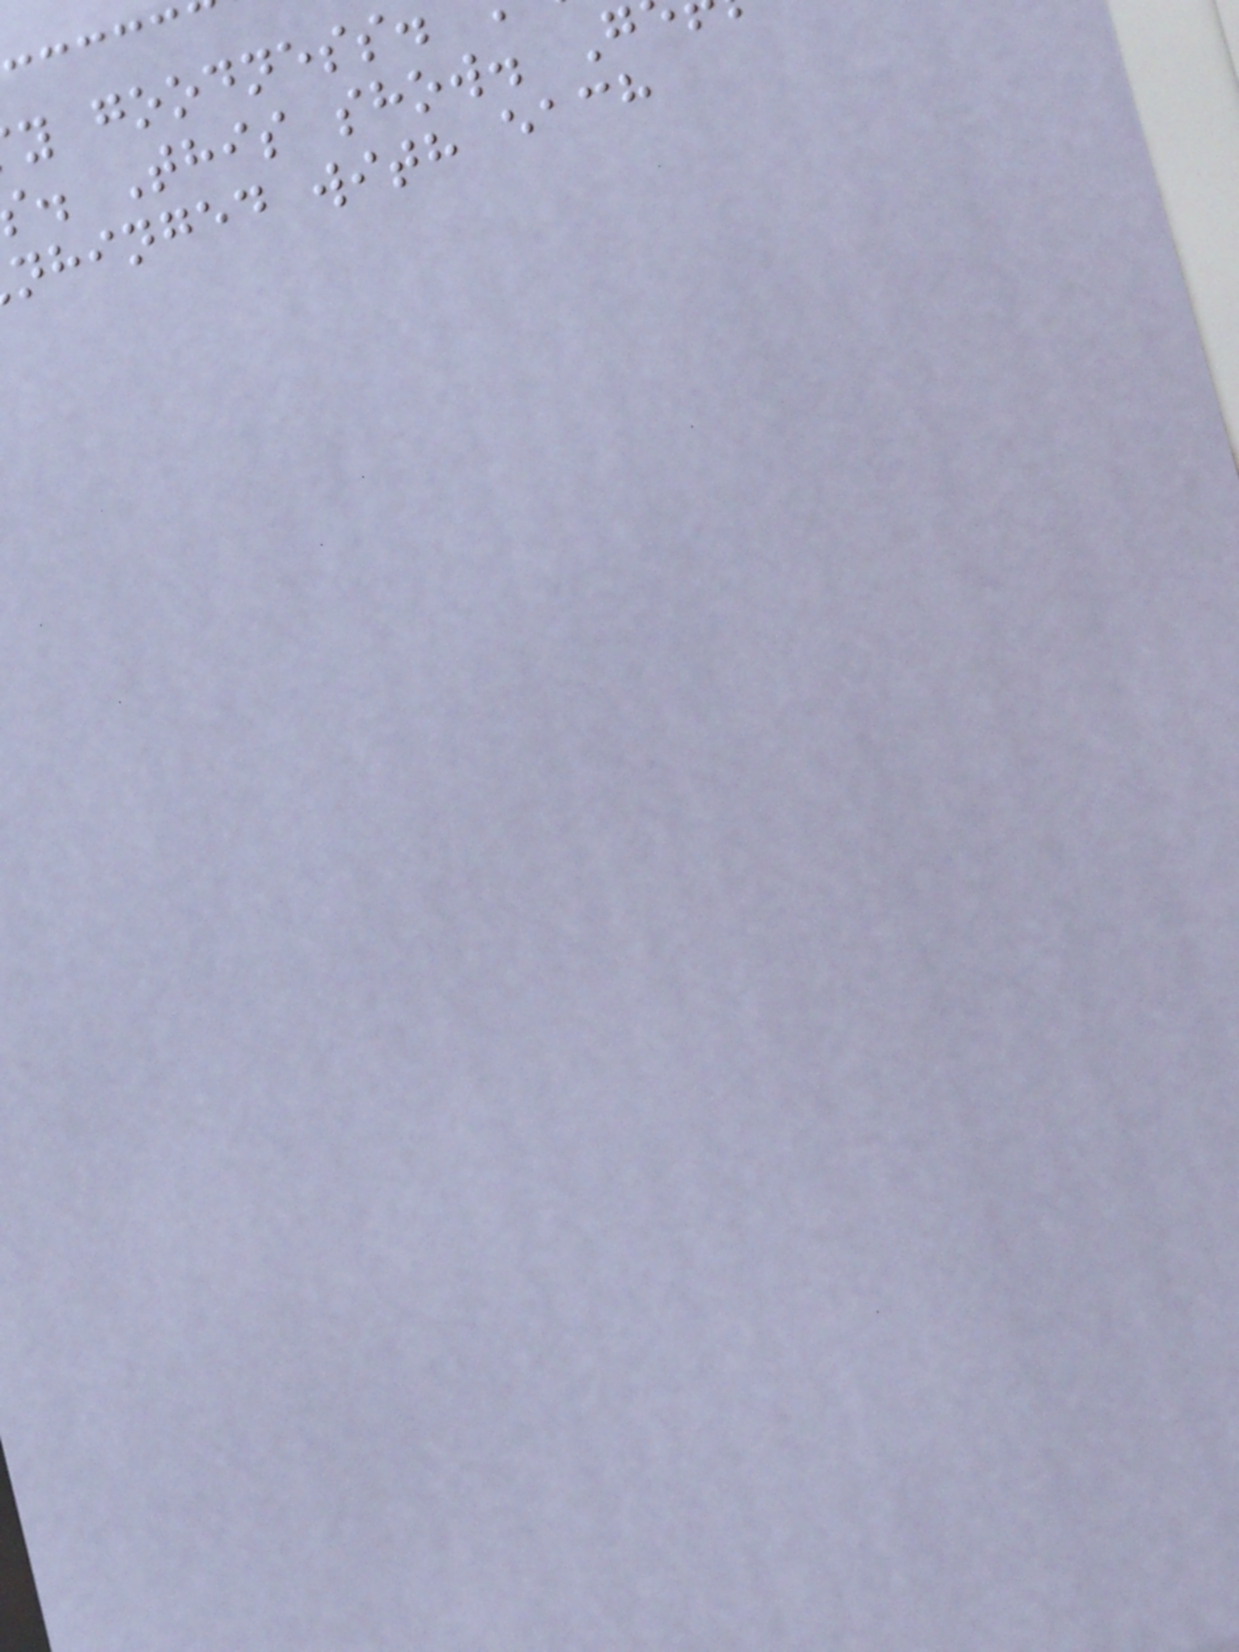y goodness
. This show. G
nhinged with each
